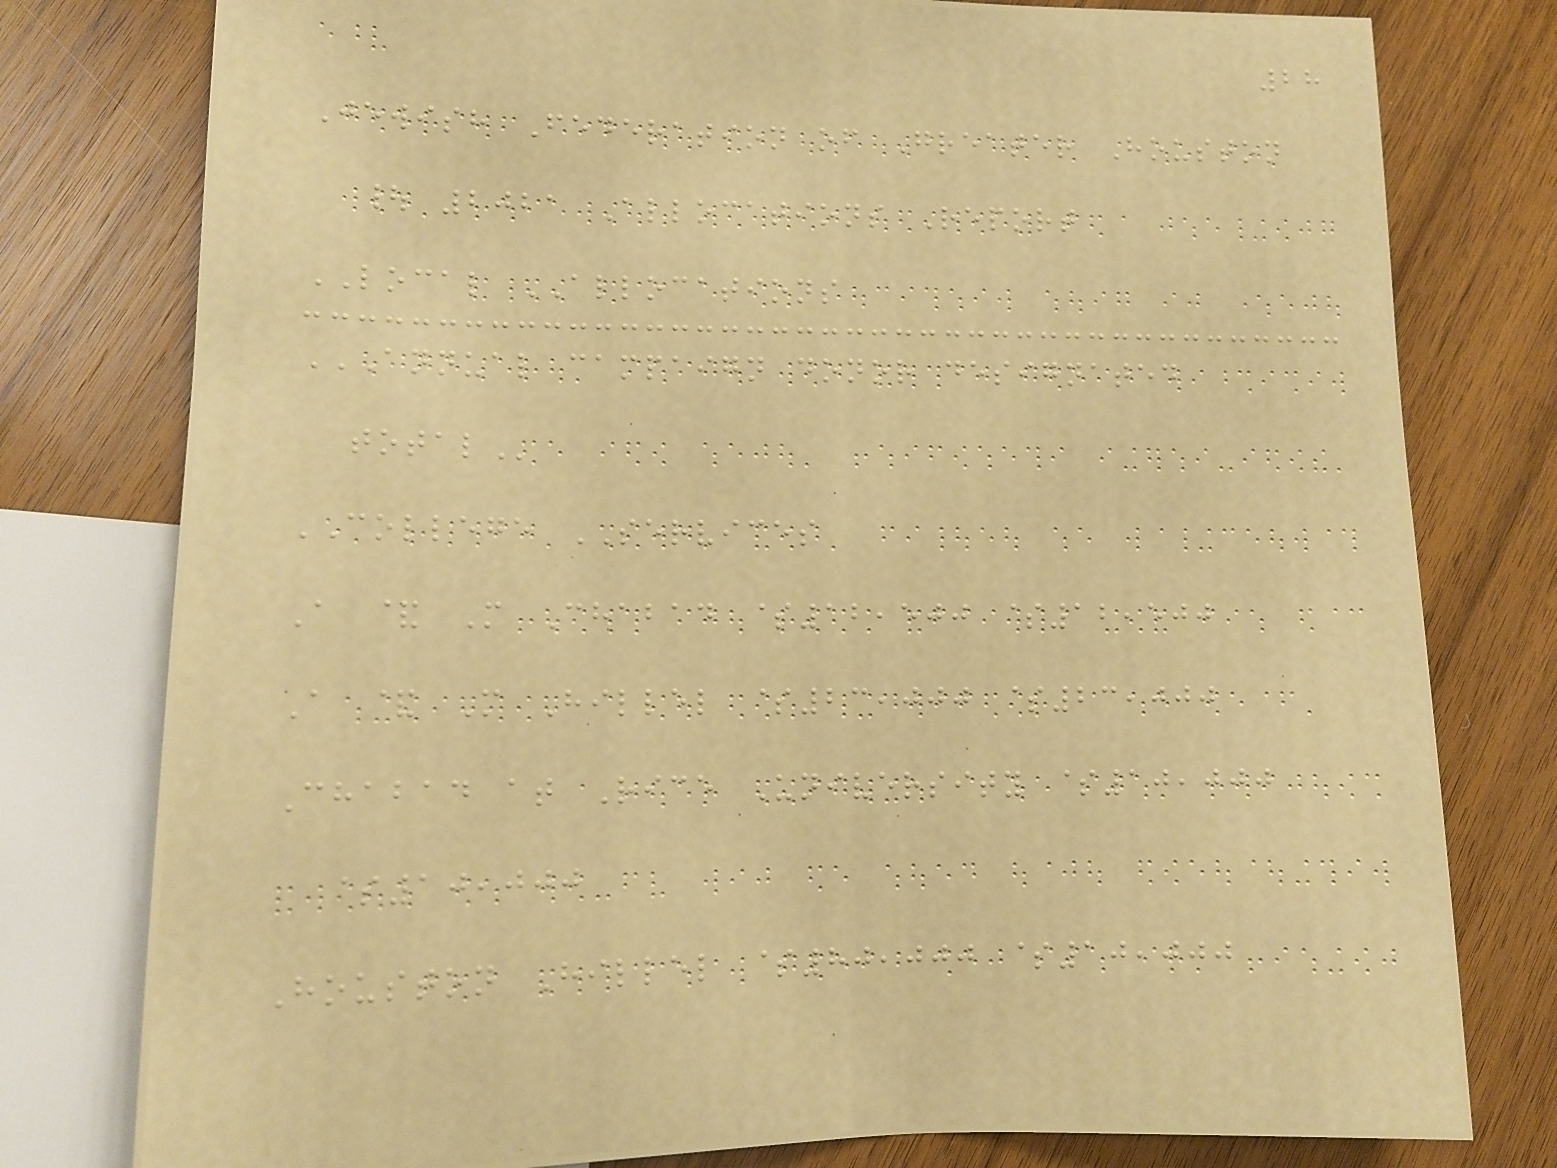28
Jewish Federation of Greater Houston
| 2021 Allocations Report
LOCAL ALLOCATIONS
ANNUAL CAMPAIGN DONOR DESIGNATED
TOTAL
COLLEGE SERVICES
A & M Chabad $12,500 $12,500
A & M Hillel $23,000 $23,000
Chabad at Rice University $10,000
$10,000
Houston Hillel $80,000 $10,000
